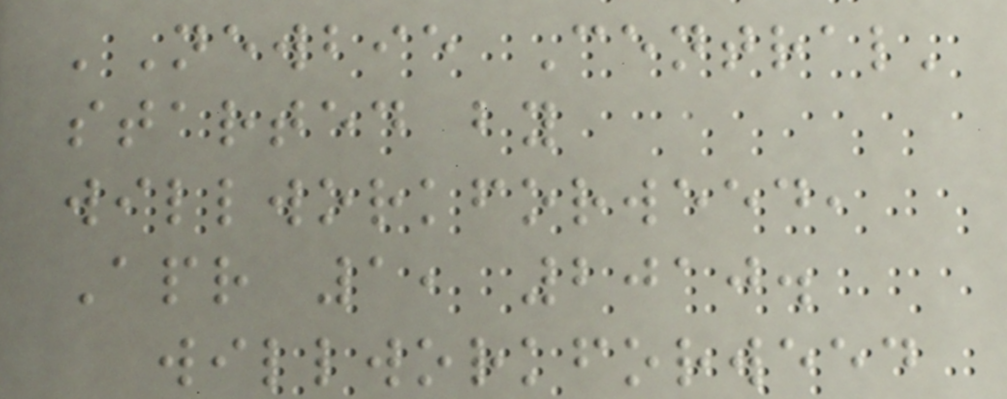'Newbie Central'
started by
willworkforweed,
Apr 1, 2010.
willworkforweed
